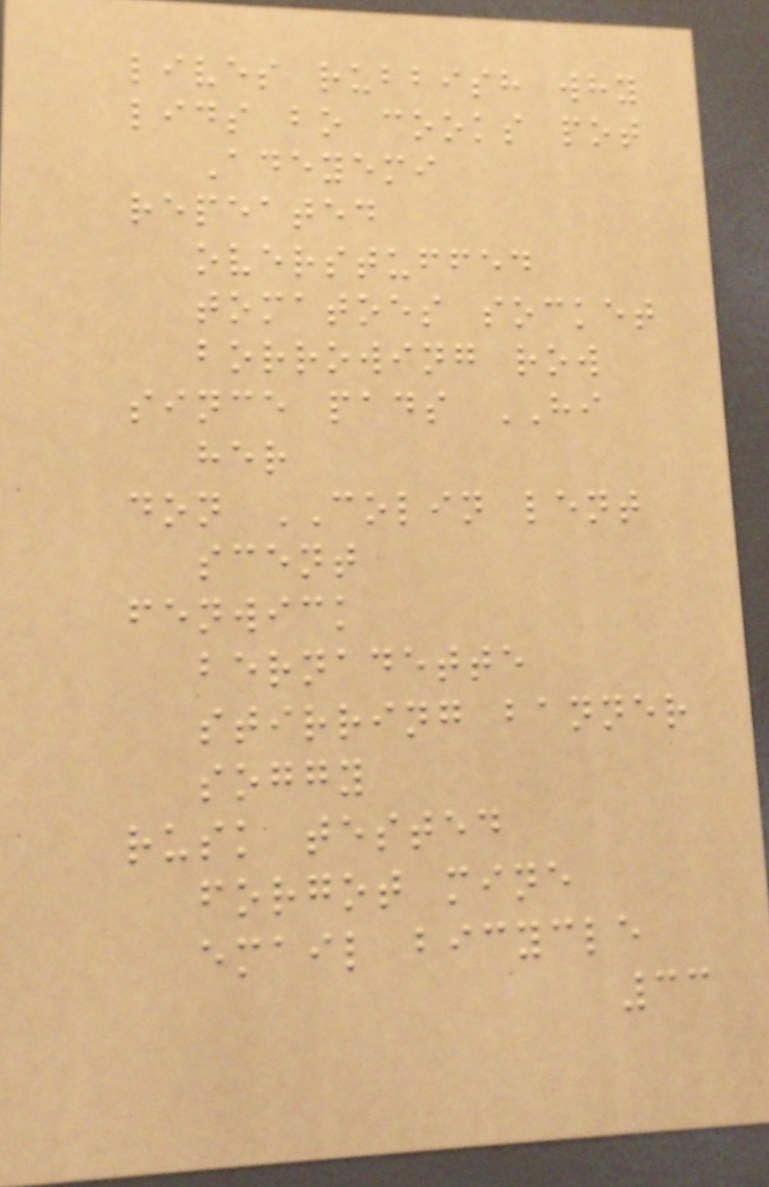lives rubbish why
lids bo cooks pot
Adeyemi
repeated
overstuffed
tomatoes socket
borrowing row
since pads HI
her
don COLIN lent
scent
fenwick
bernadette
stirring banner
soggy
rusk tested
forgot mine
email bicycle
33
